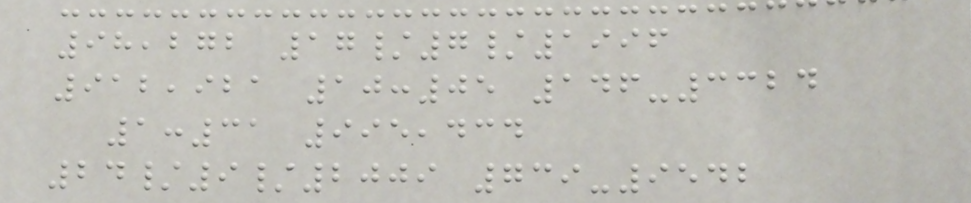98,272 17/7/1996
912,921 10:05 146-3324
1:31 995,434
24/9/2009 739-9542
